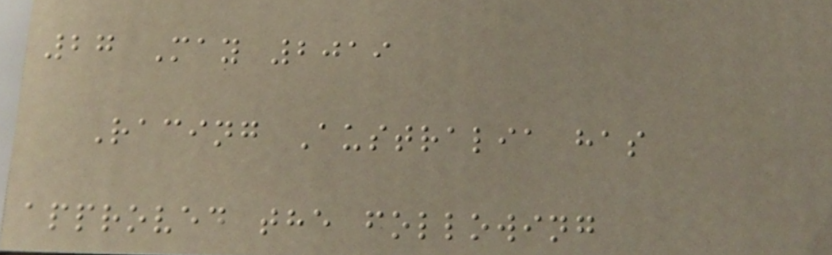27 May 2019
Racing Australia has
approved the following
